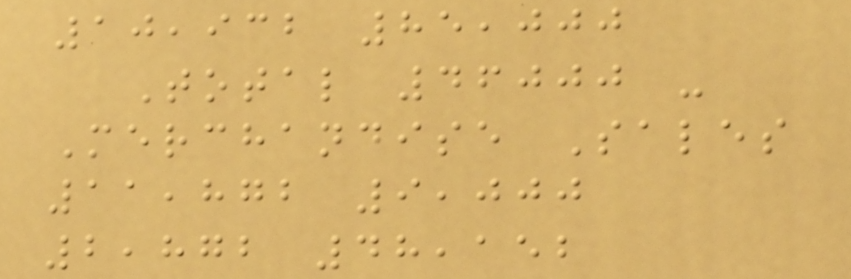10,932 85,000
Total 46000 -
Merchandise Sales
11,872 9,000
2,872 48,152
